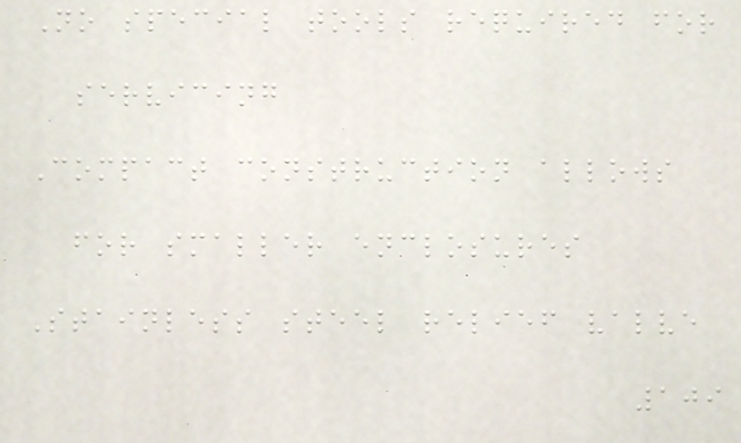No special tools required for
servicing
Compact construction allows
for smaller enclosures
Stainless steel relief valve
109
